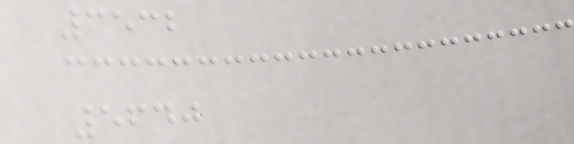3532
5640
